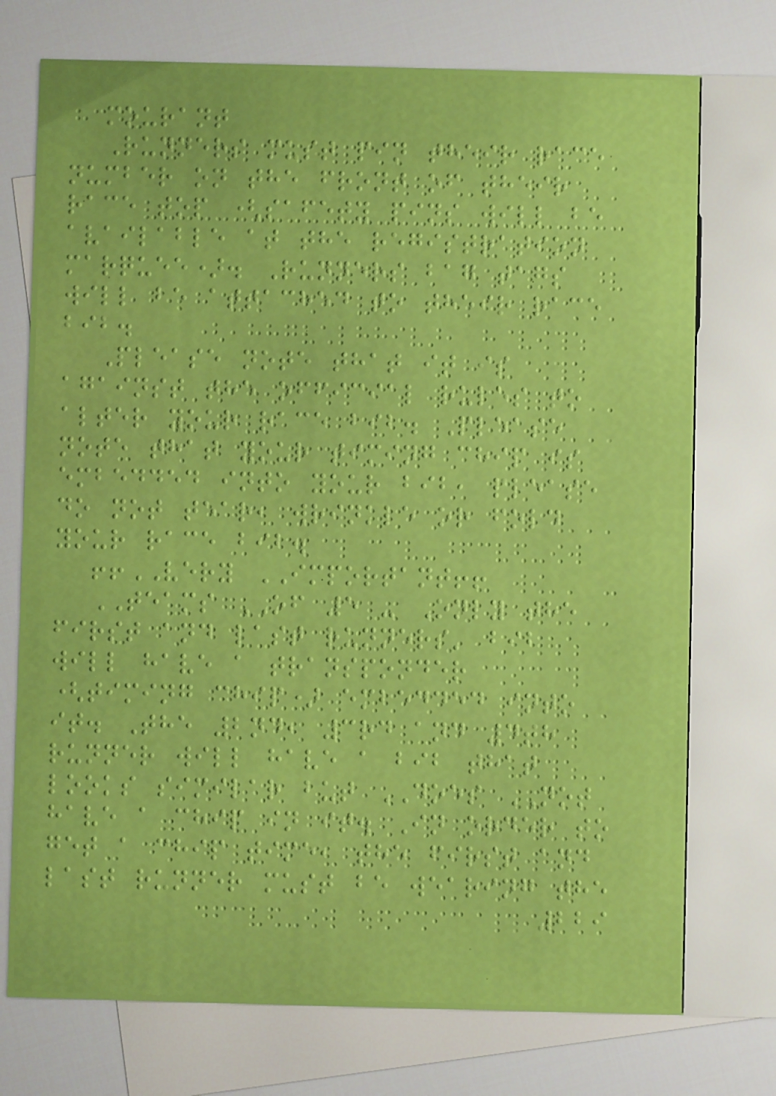mourant
Runners must pin their race
number on the front of their
race top (safety pins will be
available at the registration
marquee). Runners bag tags
will be attached to their race
bib.
Please note that it is
against the official rules to
alter your race bib. Please
note that your timing chip is
embedded into your bib, please
do not tear, wrinkle or fold
your race bib.
!!VERY IMPORTANT!!
TEAMS OF 5 - Only the
first and last runners' bib
will have a transponder
(timing chip) embedded into
it. The 2nd, 3rd and 4th
runner will have a bib that
looks similar but DOES NOT
have a chip in it. In order to
get a chip time, the first and
last runner must be wearing the
229
